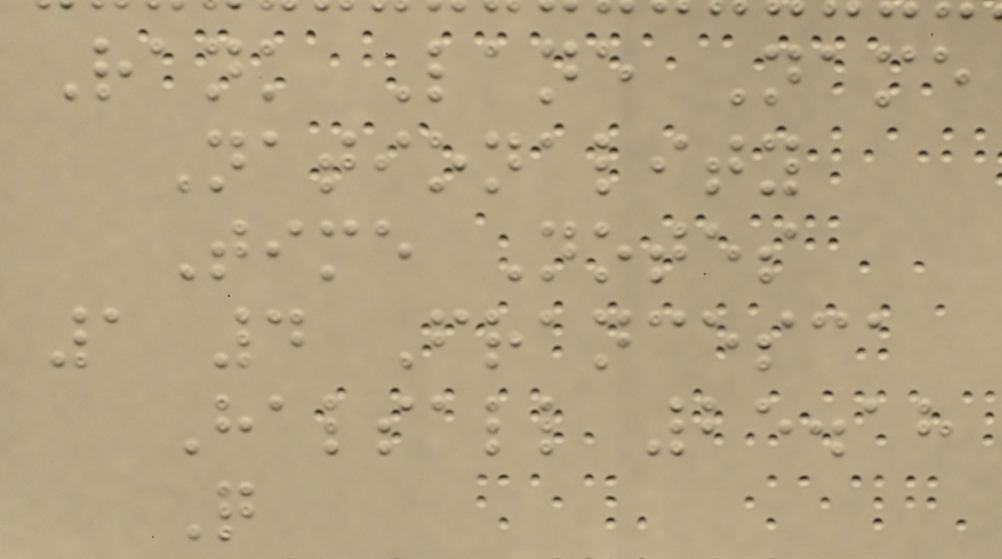Rank Lane Name
Nationality
Time Notes
1 4 Francesca
Halsall 25.18
Q
